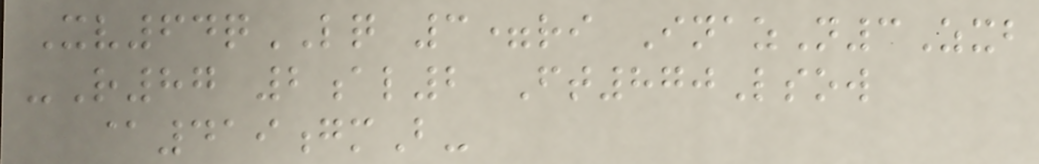Xv64qLQ 3=ri InazN3Zxb
-R87 2al2 Ft870Lsow
@419gmB-
